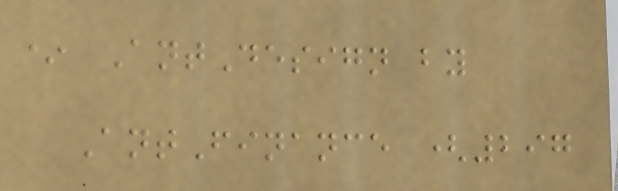* AntDesign by
AntFinance (297
